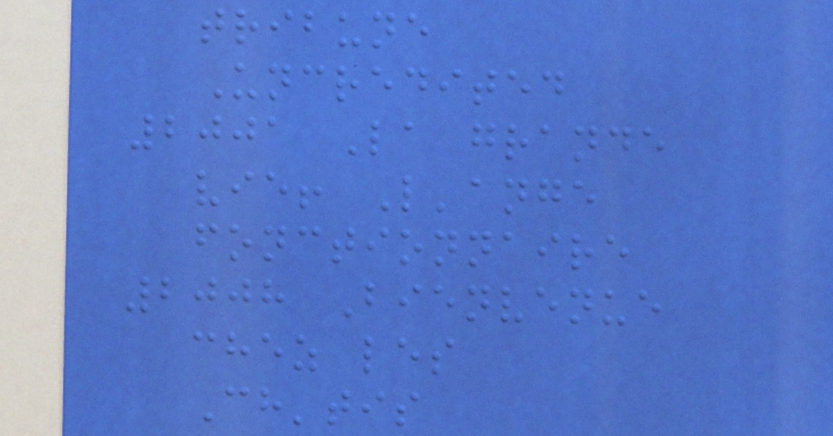tribune
Uncredited
2001 La grande
vie! L'ange
fonctionnaire
2008 Bienvenue
chez les
Ch'tis
